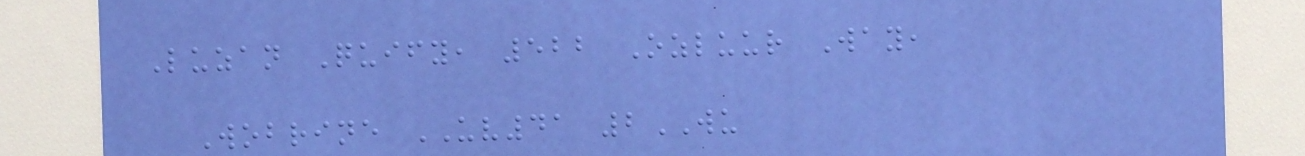Luzan Quify, 522 Ozluur Way,
Wobrine UV41 2WU
